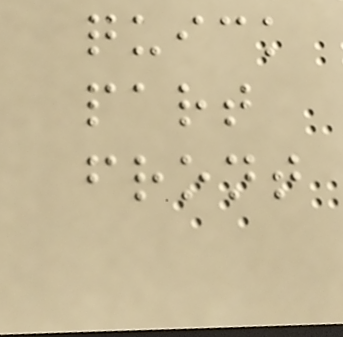quick
part
front
